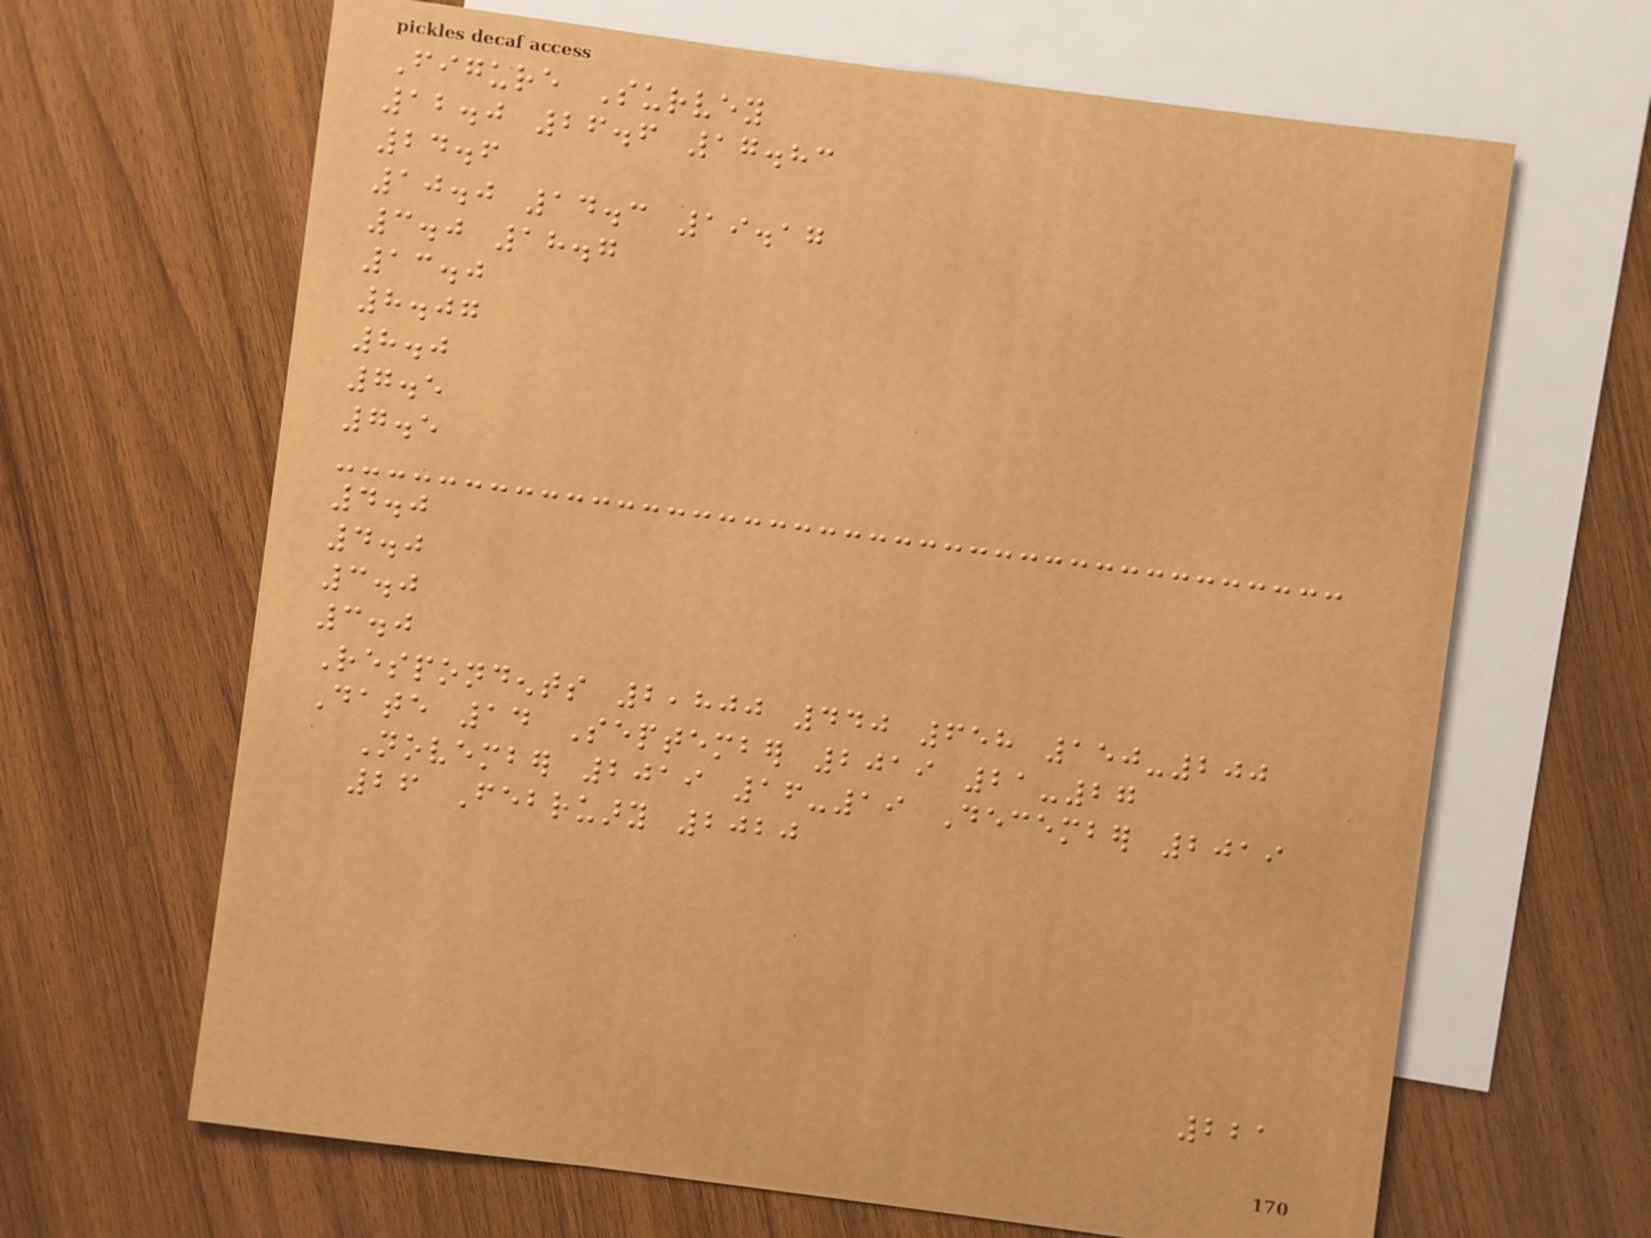Figure Survey
12.0 26.6 17.83
24.6
10.0 14.3 19.17
3.0 18.7
13.0
8.07
8.0
7.5
7.5
4.0
4.0
3.0
3.0
Respondents 2,800 440 658 150-200
Date 14 September 2019 21-27
November 2019 16-19 December 2019
26 February 2020
221
